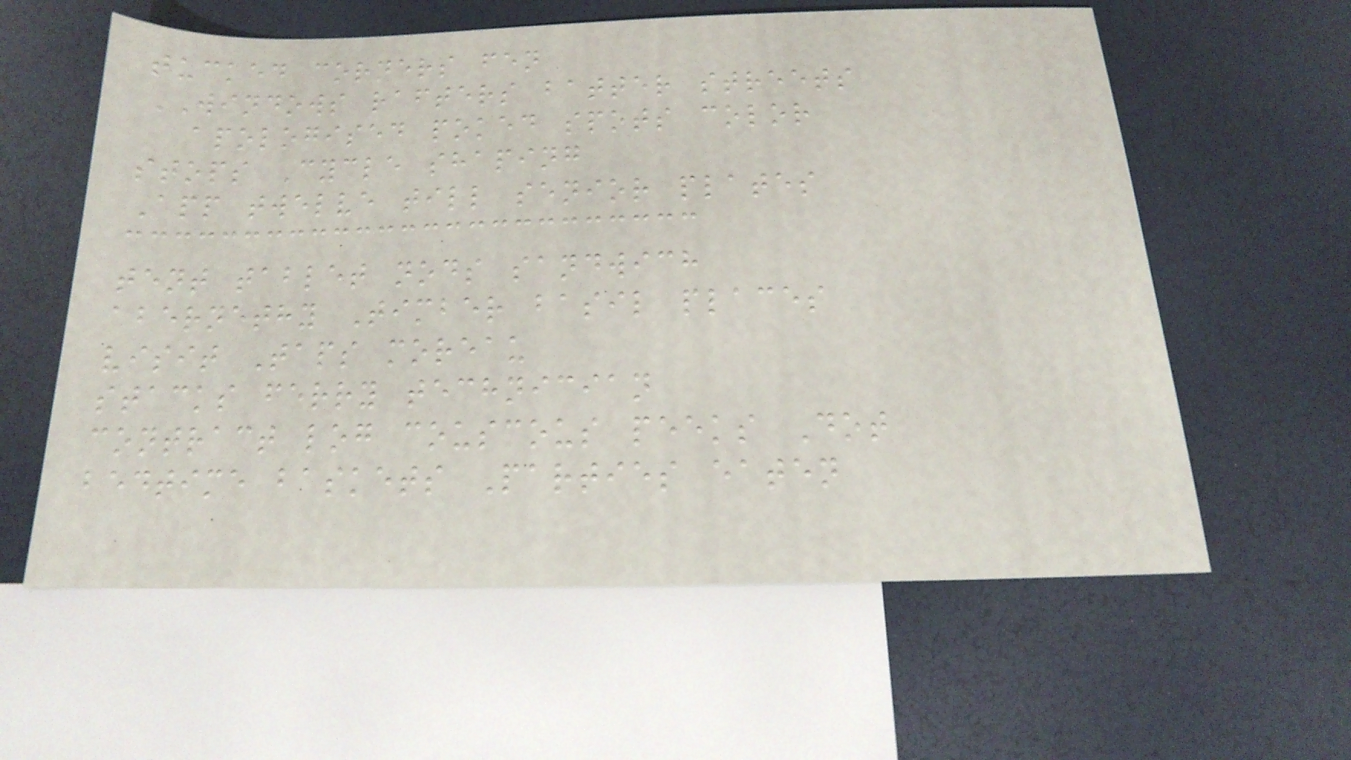tucked corners fen
WINDOWS rafters batter streets
apologised poked spots color
stops Cycle shaping
App twelve till senior plates
tent tablet nods sandwich
abernethy Timber basil places
visit Taps moreau
stacks ferry technician
contract log couscous peeks Dot
bedtime baskets Parties eaten
